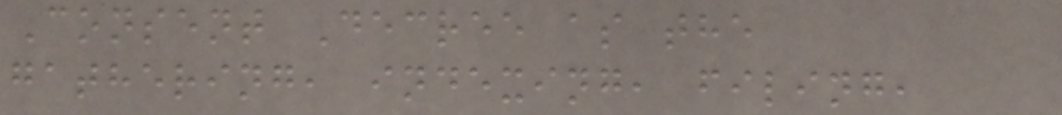Consent Decree as the
gathering, indexing, filing,
